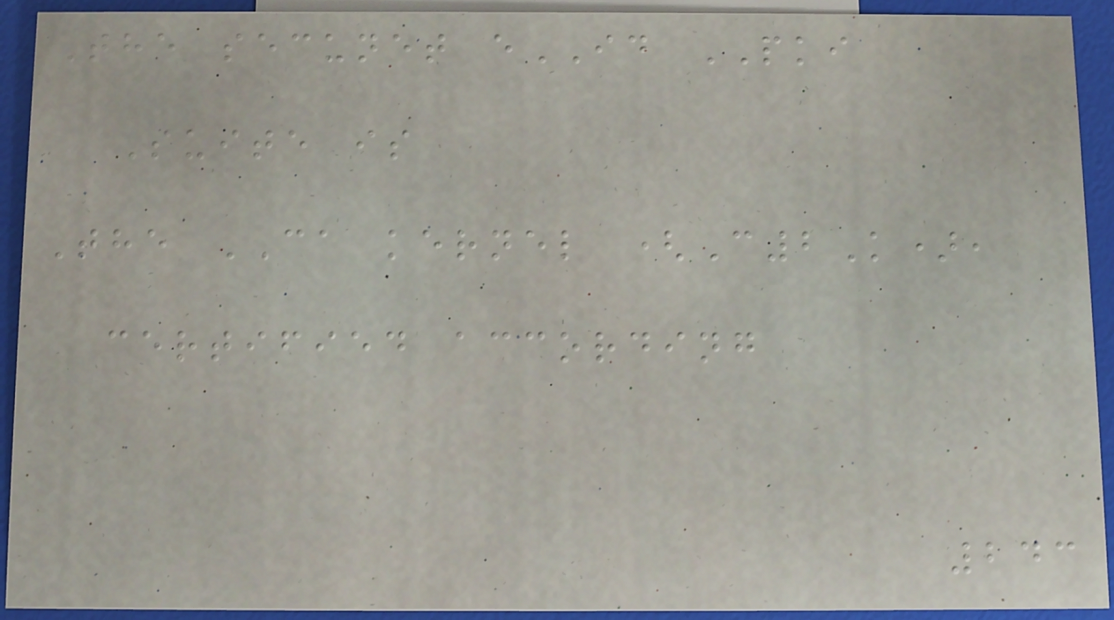The secunet eID PKI
Suite is
The CA kernel (C2K),
certified according
243
